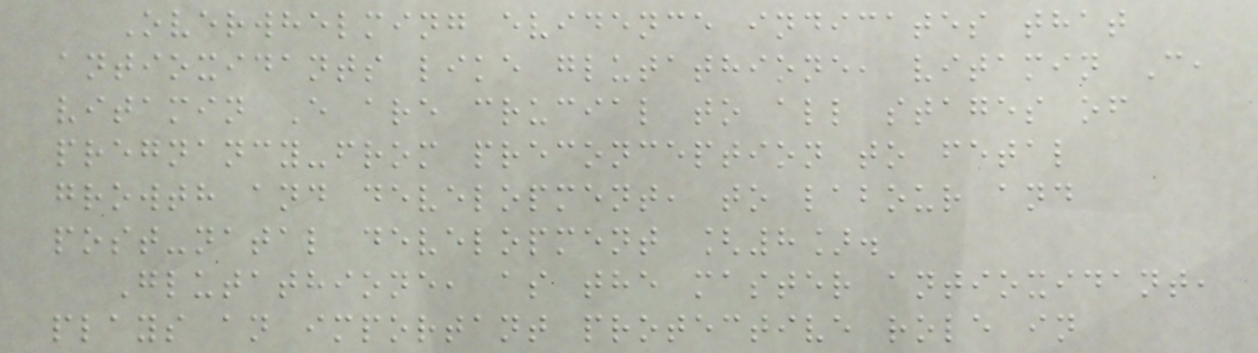Overwhelming evidence indicates that
antioxidants like glutathione, vitamin C,
vitamin E are crucial to all stages of
pregnancy-from preconception to fetal
growth and development, to labour and
post-natal development [8].
Glutathione, as the master antioxidant,
plays an important protective role in
